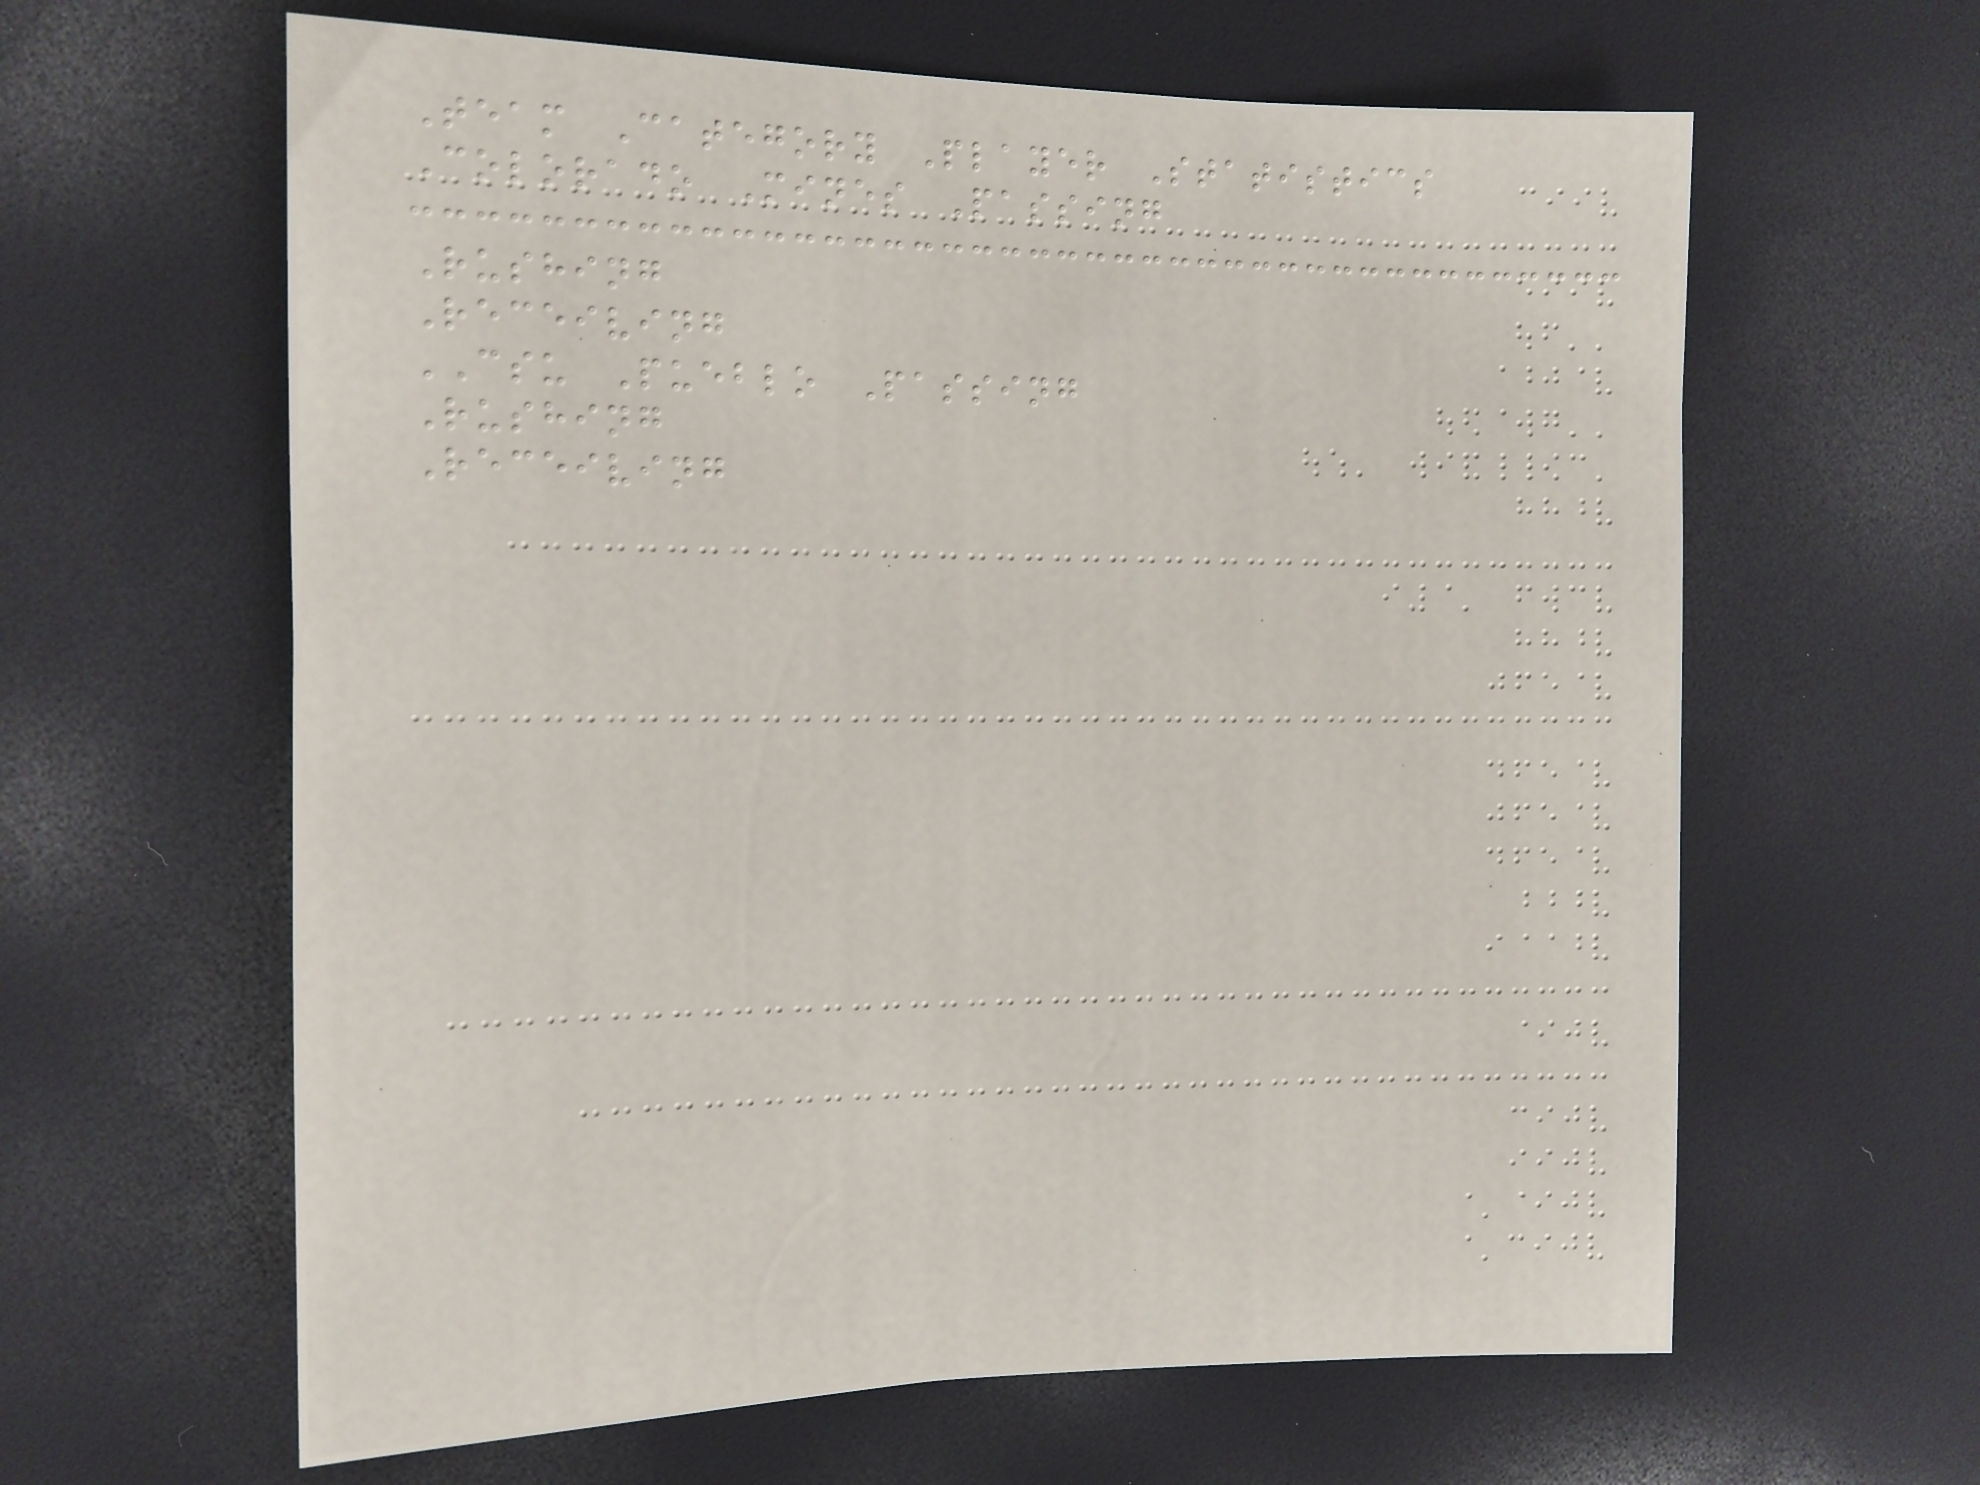Team Category Player Statistics
Colorado Mines Passing
Rushing
Receiving
CSU Pueblo Passing
Rushing
Receiving
